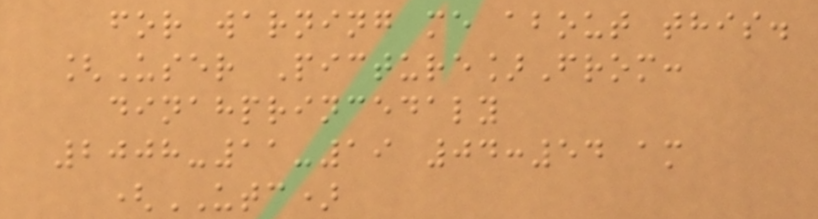for warning me about this.
[User Picture]From:
dinahprincedaly
2008-11-19 04:54 am
(UTC)
